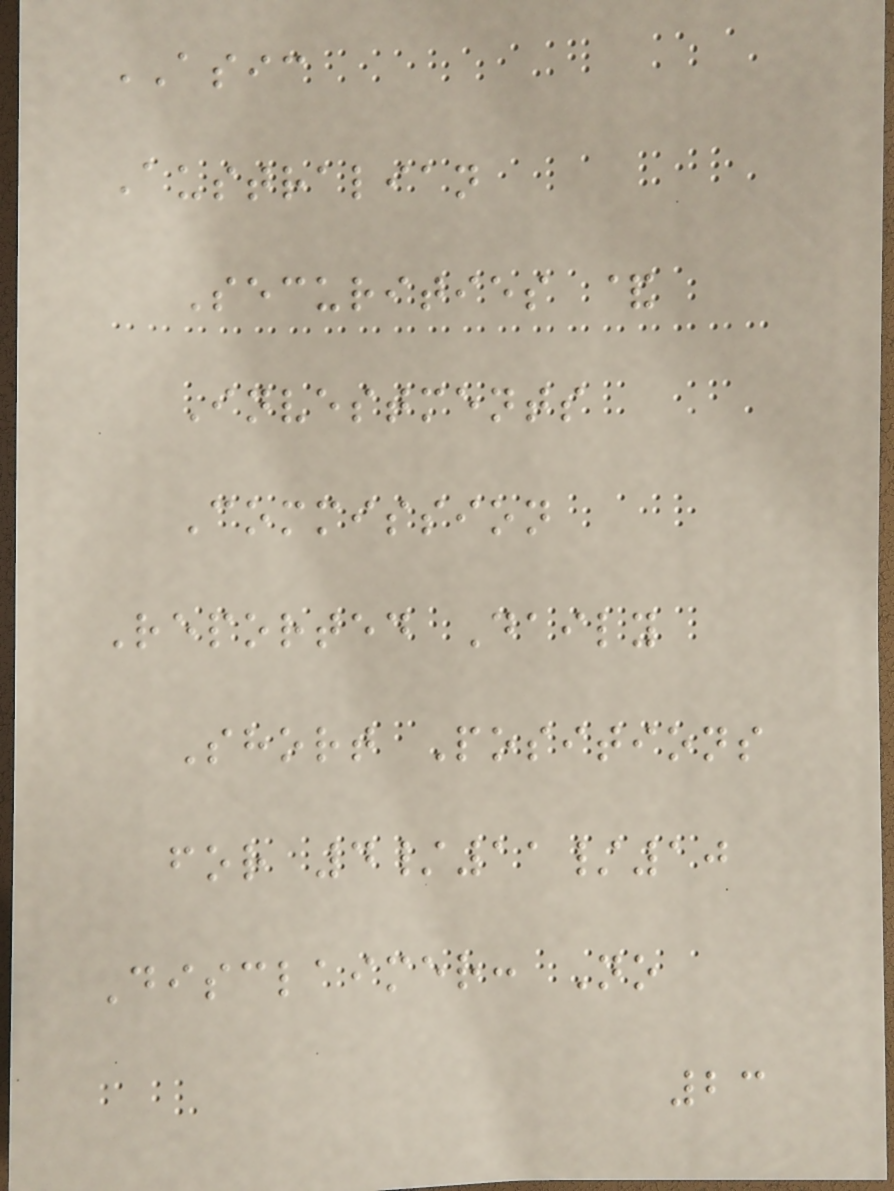ASIC
Australian
Securities &
Investments
Commission
Reported Daily
Short Positions
for 4/11/10
Disclaimer: No
23
